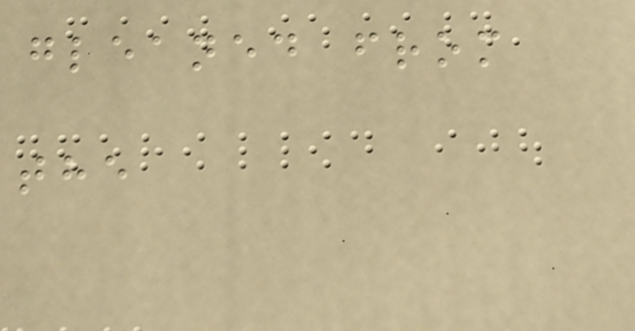gleaned from
the
